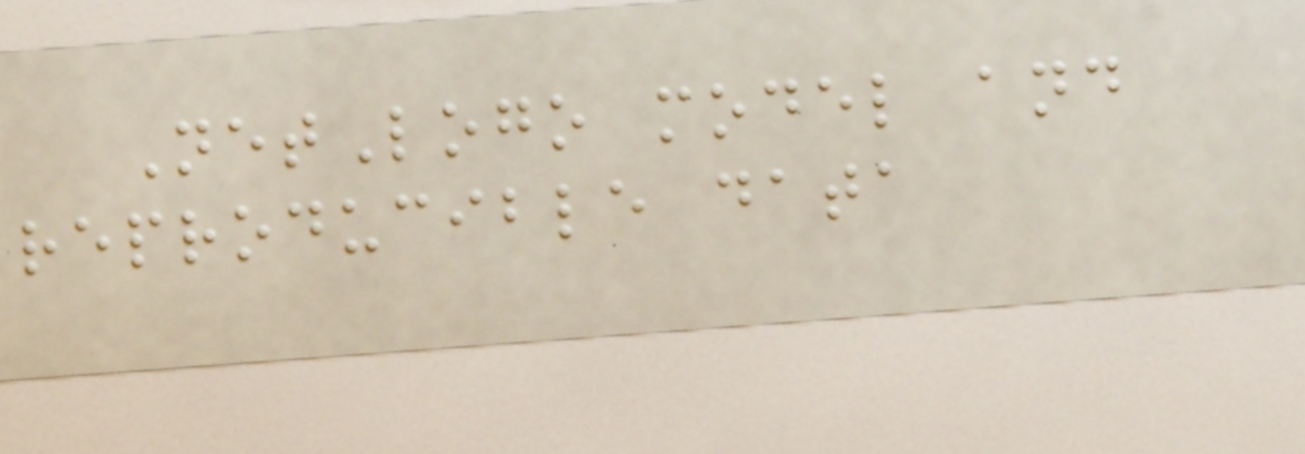NetLogo model and
reproducible data
